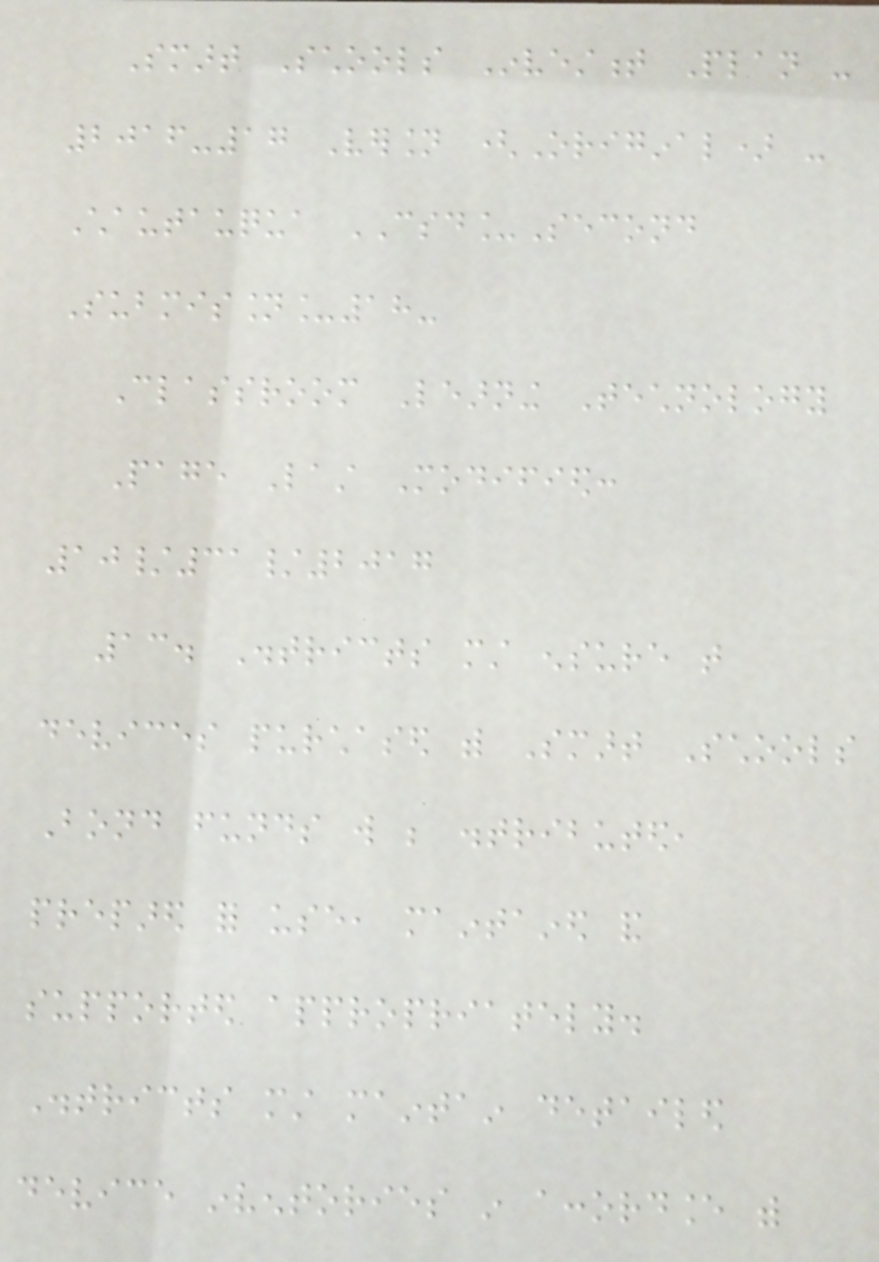Smart Schools Investment Plan -
2016-17 Version (Original) -
Chautauqua CSD_Second
Submission_18-
Classroom Learning Technology
Page Last Modified:
10/31/2017
13. Districts must ensure that
devices purchased with Smart Schools
Bond funds will be distributed,
prepared for use, maintained and
supported appropriately.
Districts must maintain detailed
device inventories in accordance with
